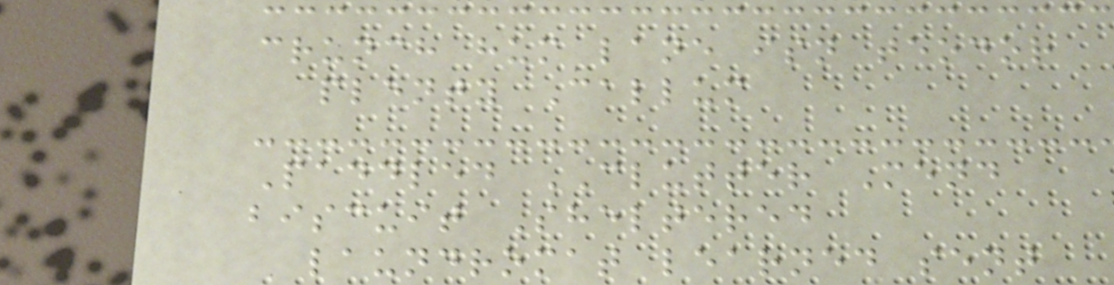crunch hum lane isn teodor
plenty Callum
Paddled CLUTTER Mend
biscuit Sheltered
laundromat learned sent
